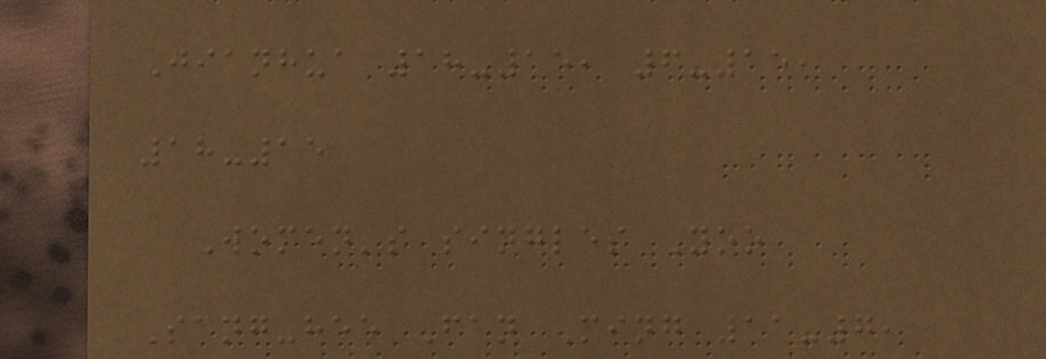Jianhua 18-15, 6-15,
18-15
Women's singles Yoo
Sang-hee Fan Ming 11-7,
